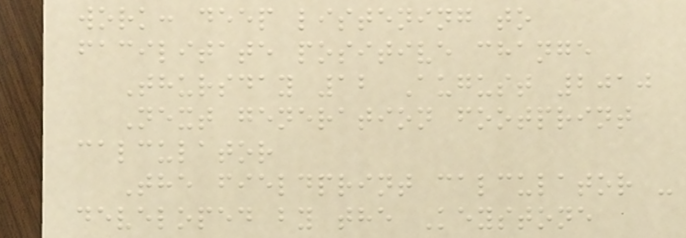work: deep listening to
facilitate positive change
Thursday 12 August 2010
Next generation footprint
calculator
The fieldprint calculator -
developed by the Keystone
